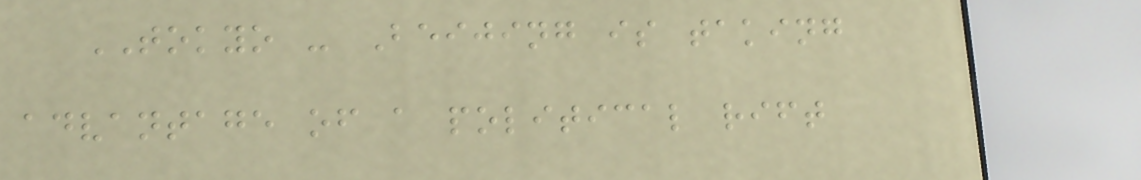TOKYO - Beijing is taking
advantage of a political rift
